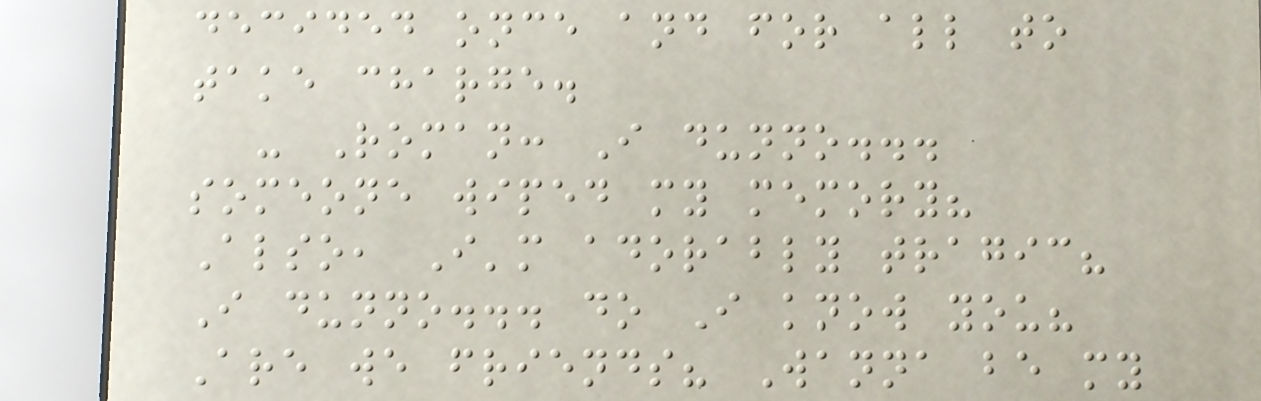decided once and for all to
take charge.
- Roman: I dunno...
someone wiped my memory?
Also, I'm adorably tragic?
I dunno... do I know you?
Are we friends? Wanna be my
